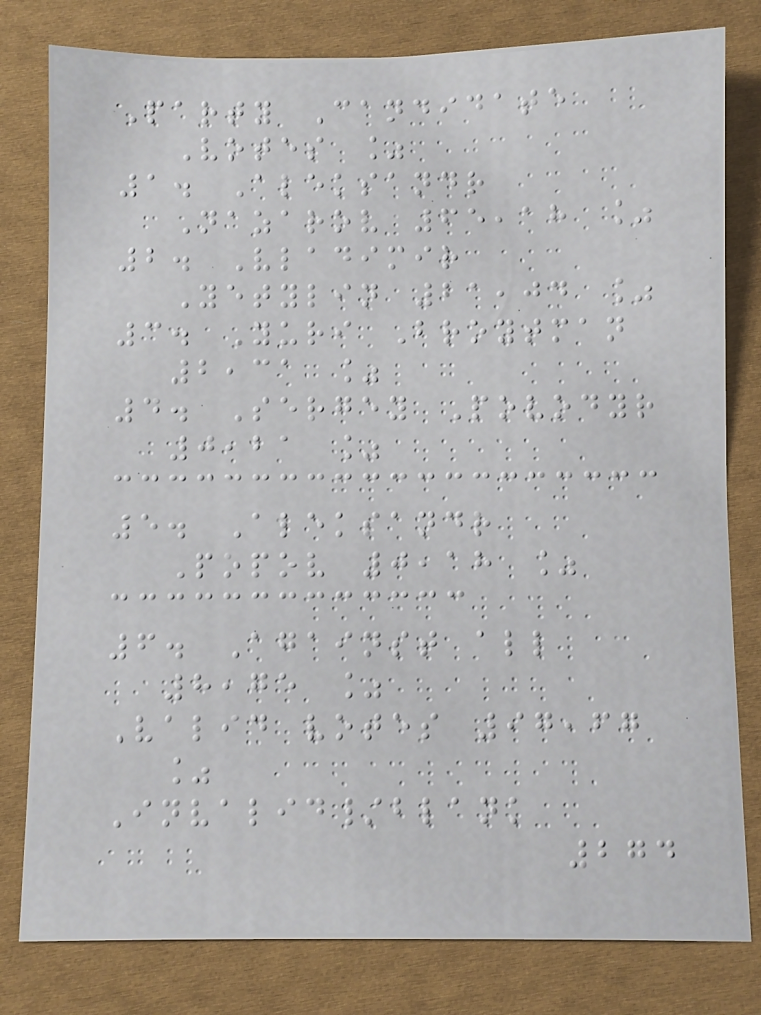Party Candidate
Votes %
1. Aleksandr
Nazarov 65,18 %
2. Vladimir
Yetylin 21,04 %
3. Yuri Broytman
2,31 %
4. Sergey Povodyr
0,21 %
5. Aleksandr
Popov 0,18 %
6. Against all
8,75 %
Valid votes 97,67
%
Invalid/blank
274
